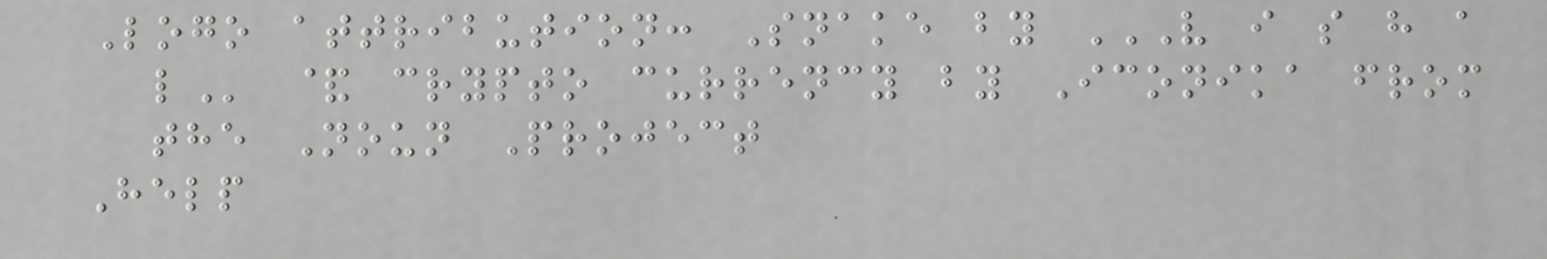Logo attribution: Snake by V I S H A
L & crypto currency by Iconika from
the Noun Project
Help
